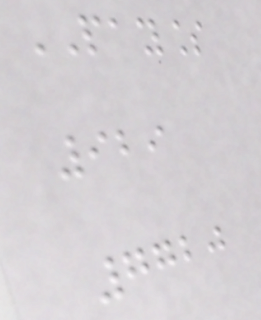PAYLESS
929
7720
